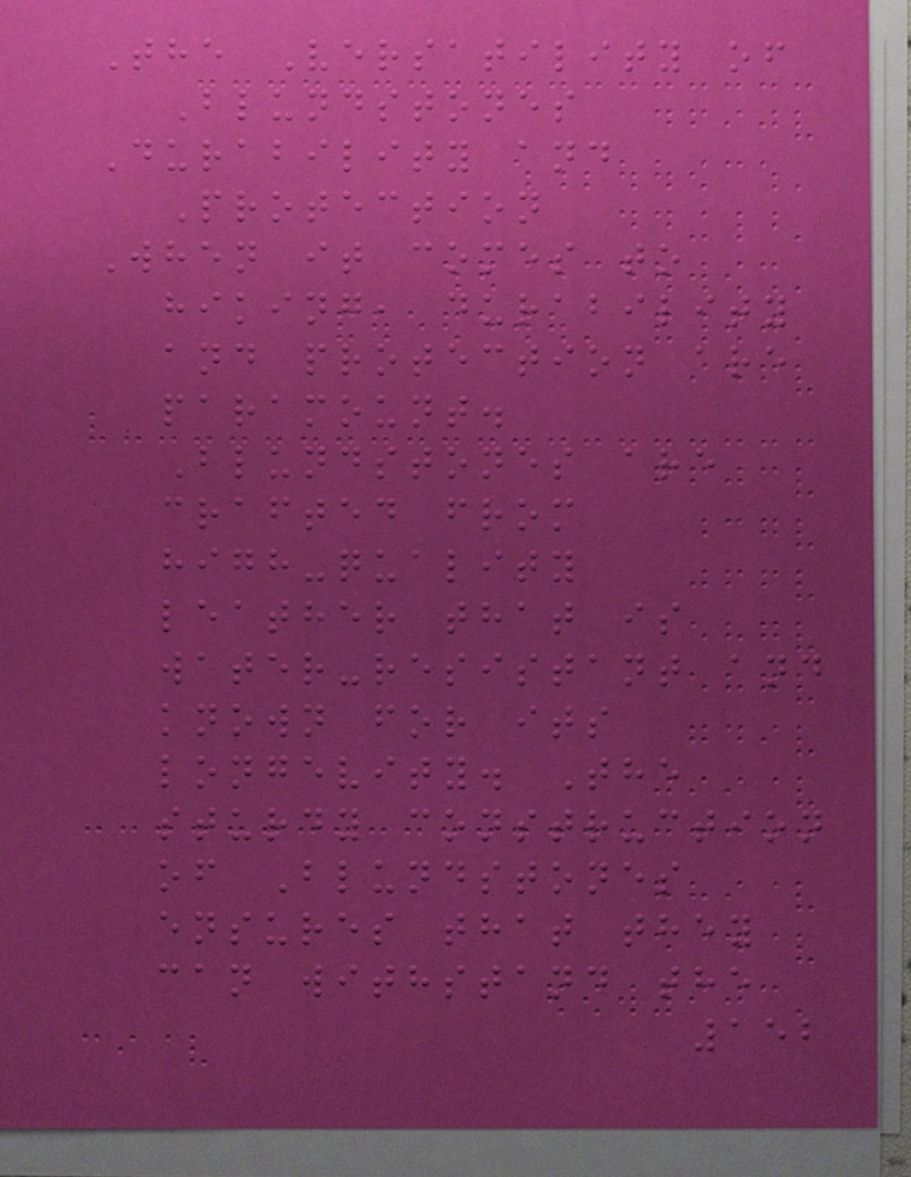The Versatility of
Blundstones
Durability and
Protection
When it comes to
hiking, durability
and protection are
paramount.
Blundstones are
crafted from
high-quality
leather that is
water-resistant and
known for its
longevity. The
sturdy construction
of Blundstones
ensures that they
can withstand the
152
